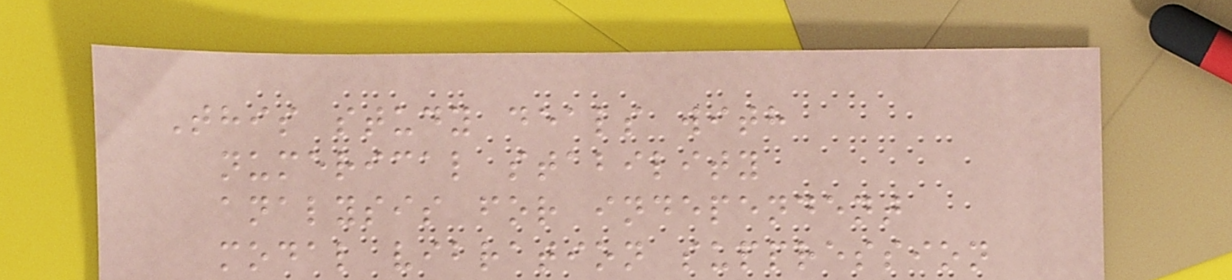This study deals with
numerical stability
analysis for independent
modal vibration suppression
